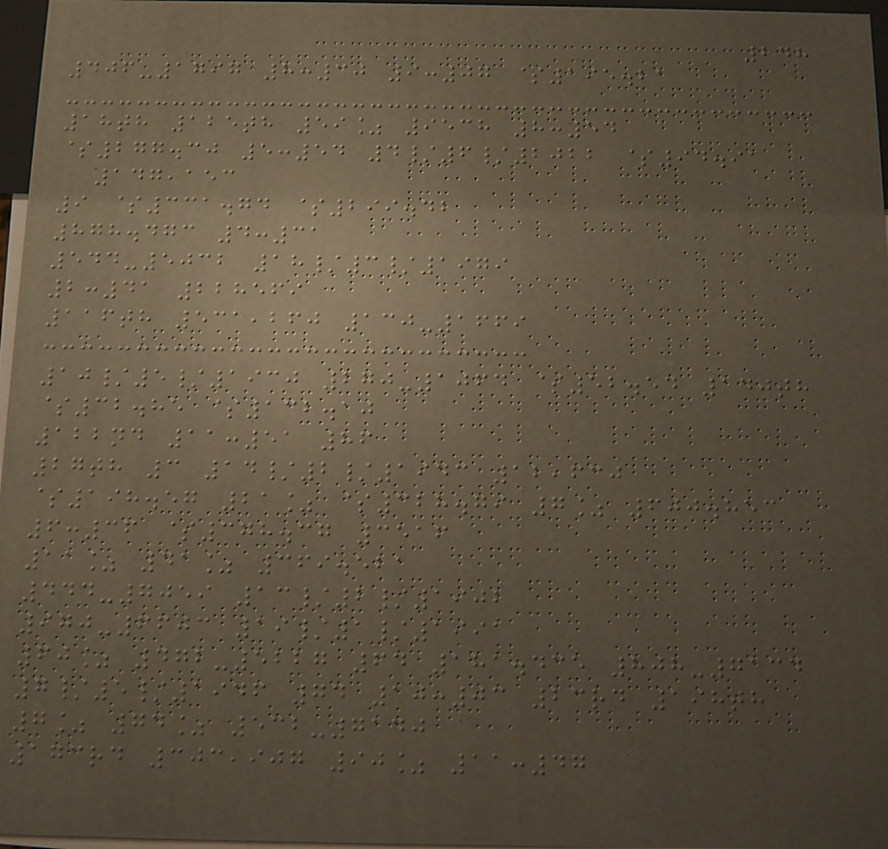248
406-1797 8:30 9:07 $195.21
18th 125th 59% 9538 8:54
$277.30 5:54 4/6/2022 $94.91
147,153
9 $331.74 $299.42
878.473 4:31
544-5032 18/3/1979
2:41 228569
116th 531,260 130-1669
10/5/1930 270-1064 $52.54 140th
$32.85 $132.10
122nd 11:51 86
27th 3 14/2/1943 12,630
$198.57 21% $328.79 7% 600.853
6:36 $378.37 3516
11% 41% 369.521
444-7059 13/2/1902
970-6603 19/1/1991
60% 472-5227 64 181.435 808-7134
7/5/1946 74 10:03 23rd 198th
7% 74% 532-7140
173rd 303,907 90% 11:47
